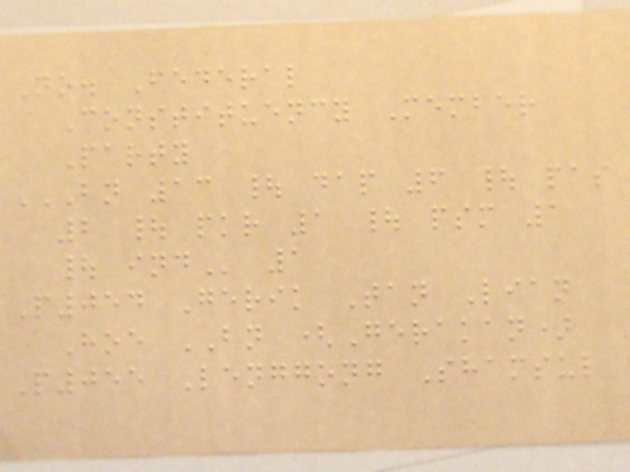No. Federal
Constituency Member
Party
BN 13 | DAP 6 | PAS
2 | PKR 1 | PSM 1
| IND 1
P054 Gerik Tan Lian
Hoe BN (Gerakan)
P055 Lenggong Shamsul
